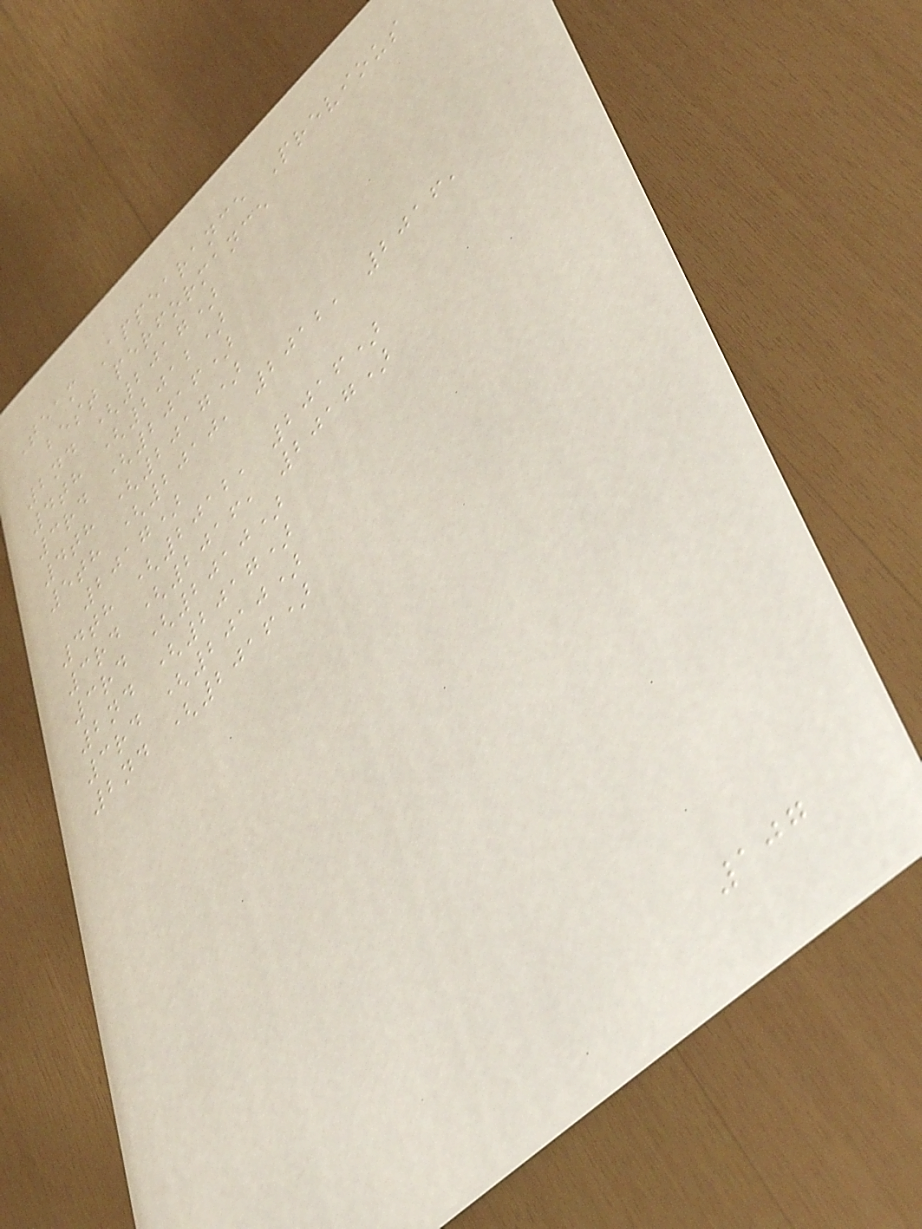Team Appearance Previous
best performance
2nd (2017)
4th (2012)
3rd (2016)
4th (2017)
5th (2010, 2012, 2016,
2017)
4th (2012, 2016)
3rd (2016, 2017)
3rd (2010)
2nd (2017)
3rd (2010)
2nd (2016)
107
